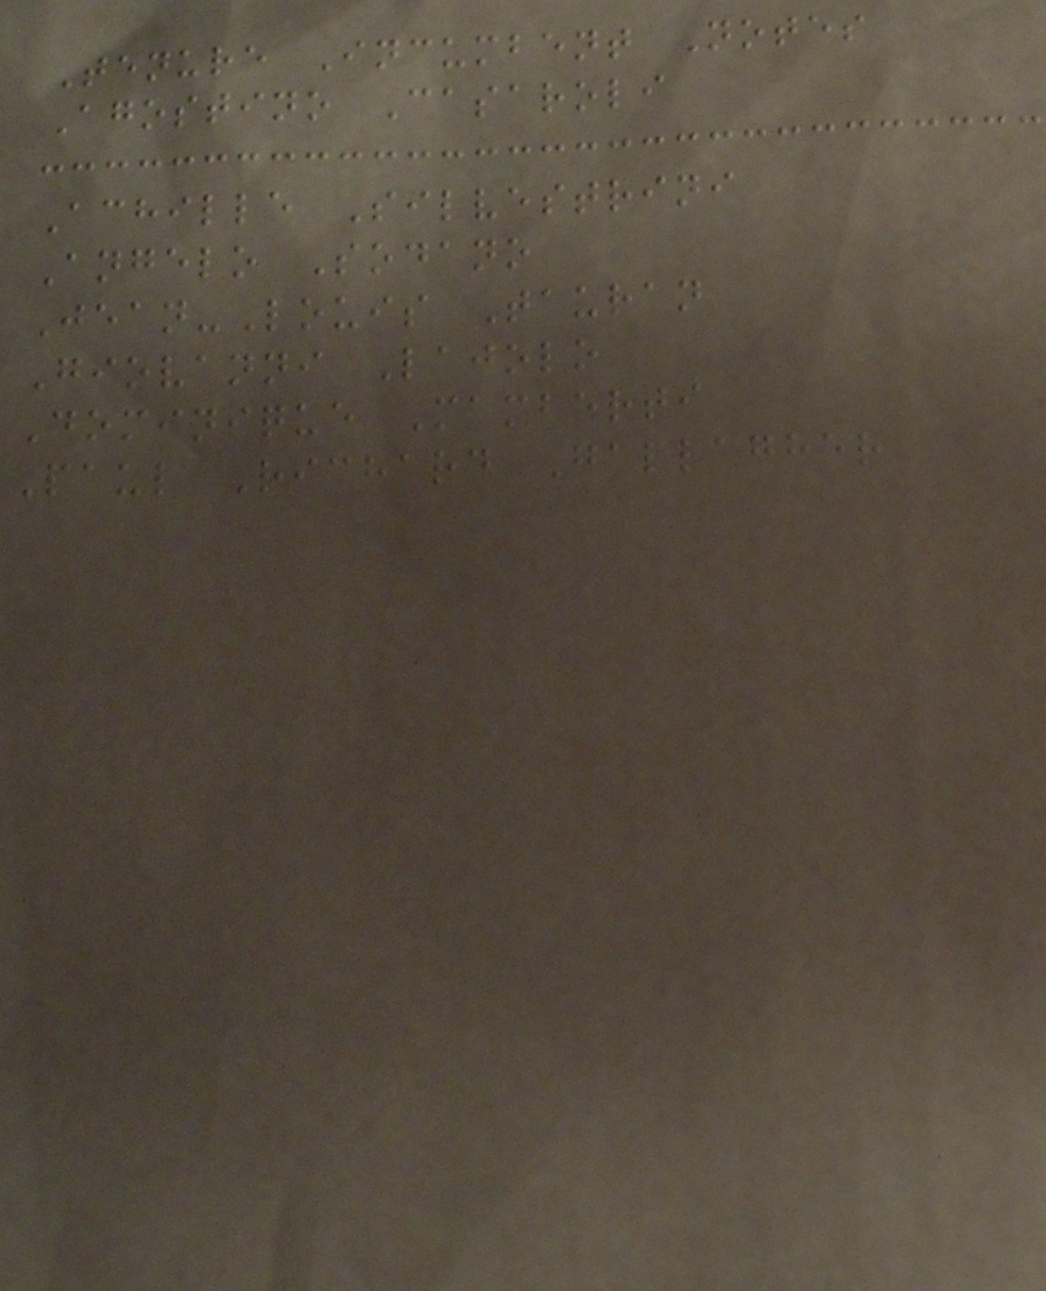Tenure Incumbent Notes
Agostino Casaroli
Achille Silvestrini
Angelo Sodano
Jean-Louis Tauran
Giovanni Lajolo
Dominique Mamberti
Paul Richard Gallagher
